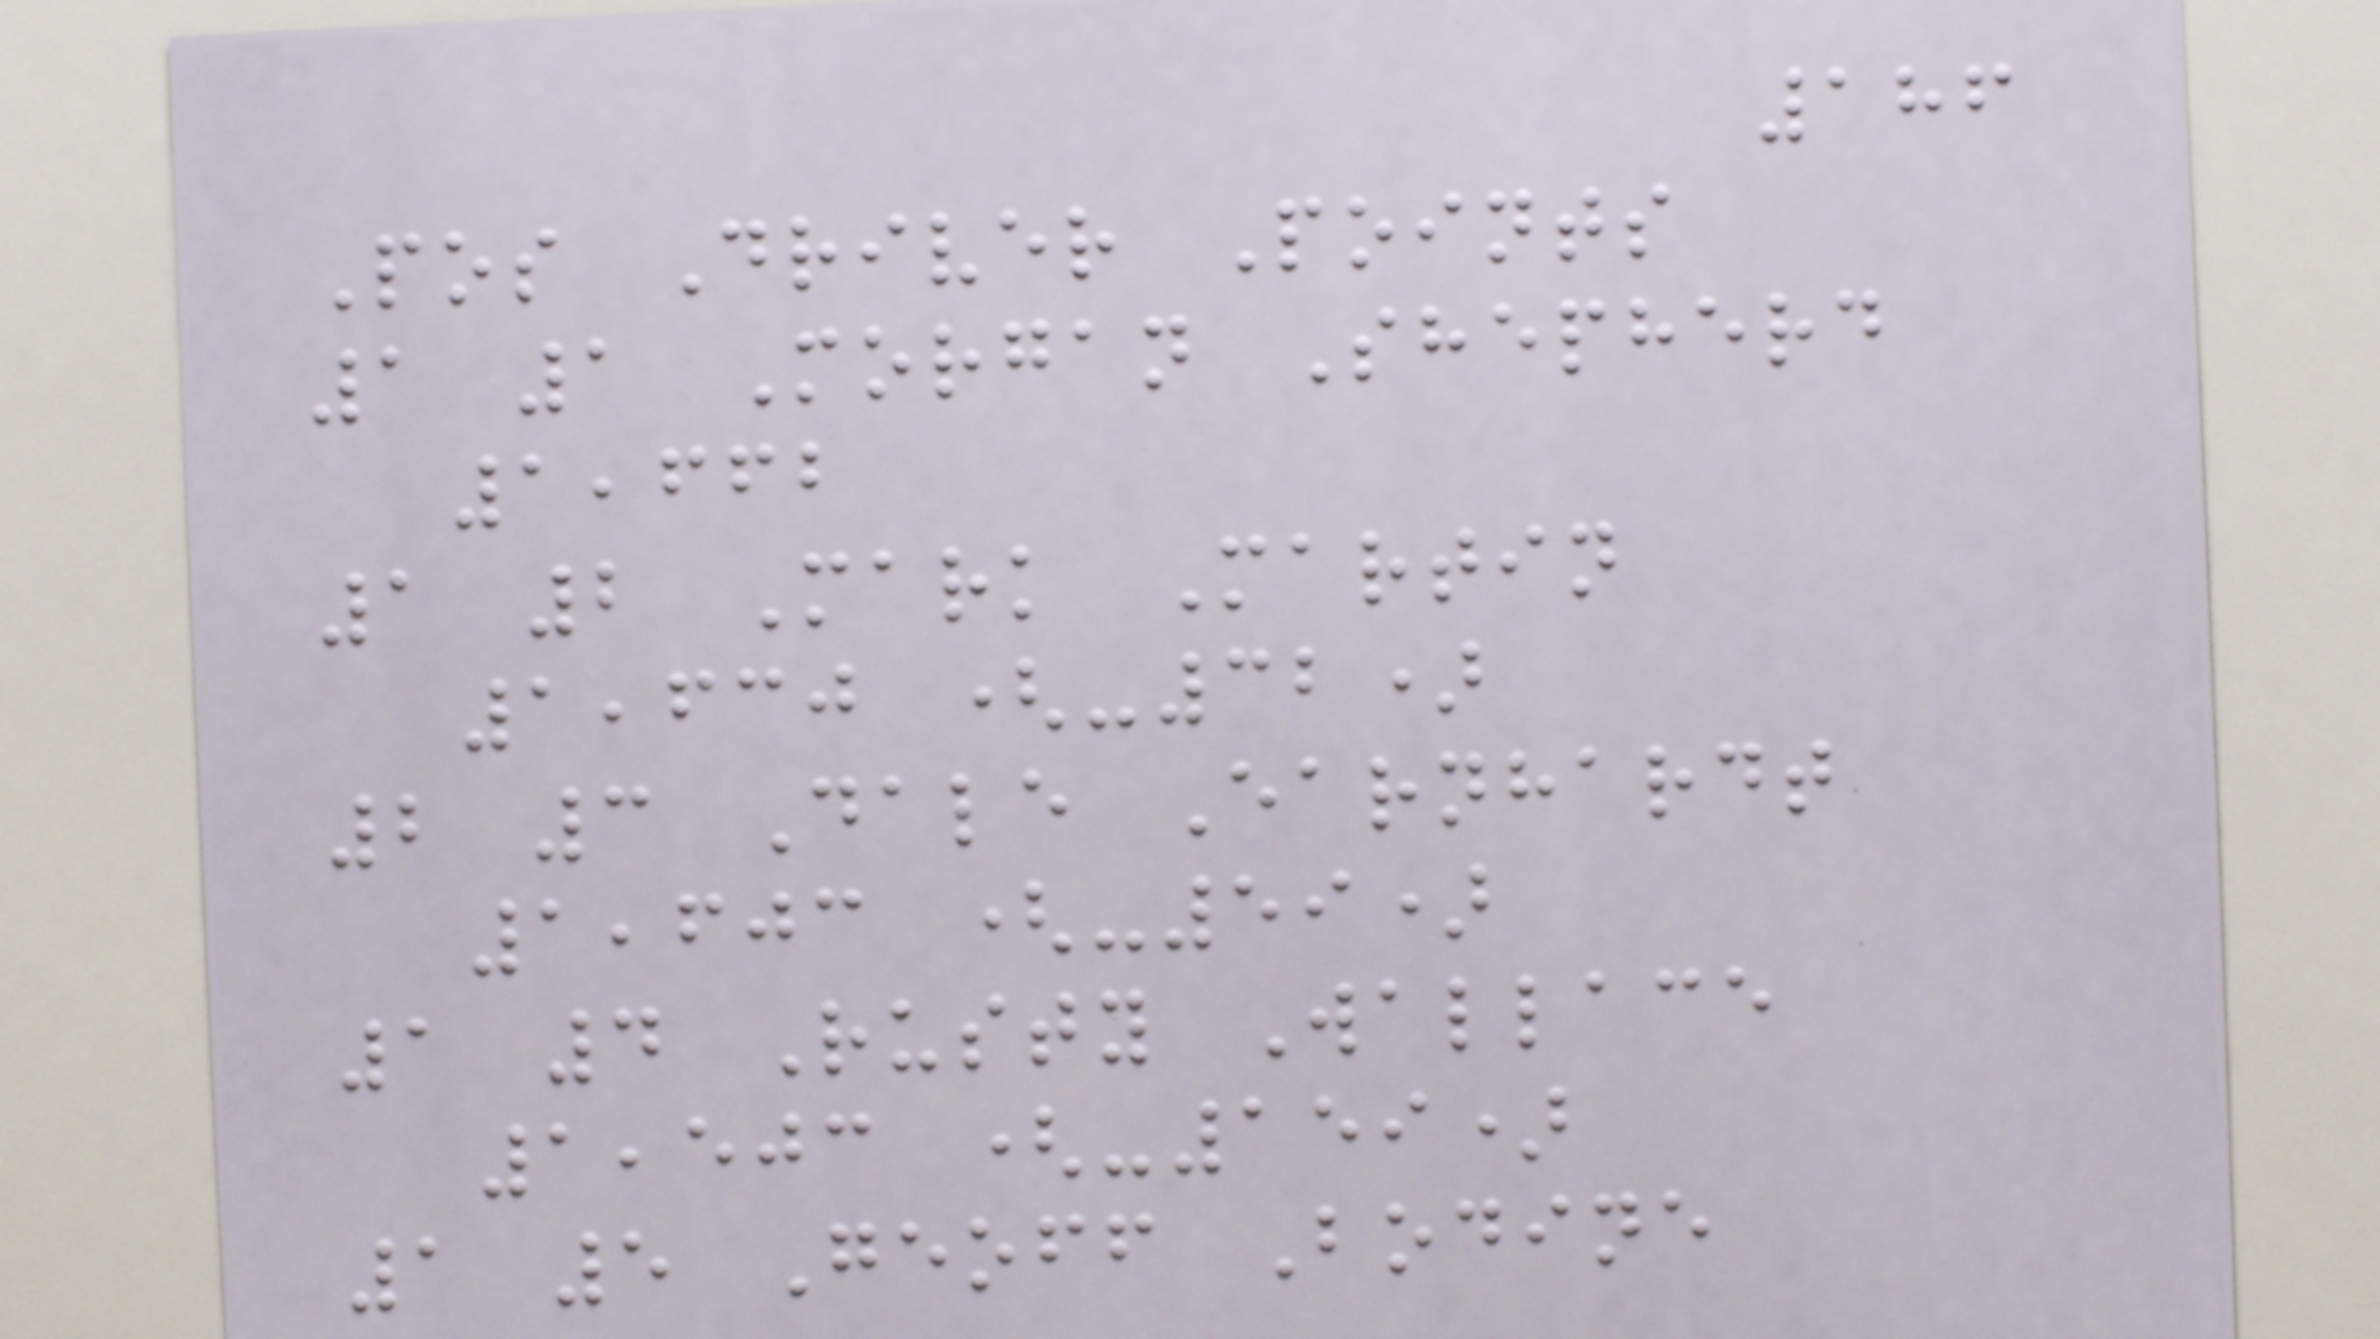186
Pos Driver Points
1 1 Morgan Shepherd
1,662
1 2 Mark Martin
1,630 (-32)
2 3 Dale Earnhardt
1,603 (-59)
1 4 Rusty Wallace
1,503 (-159)
1 5 Geoff Bodine
